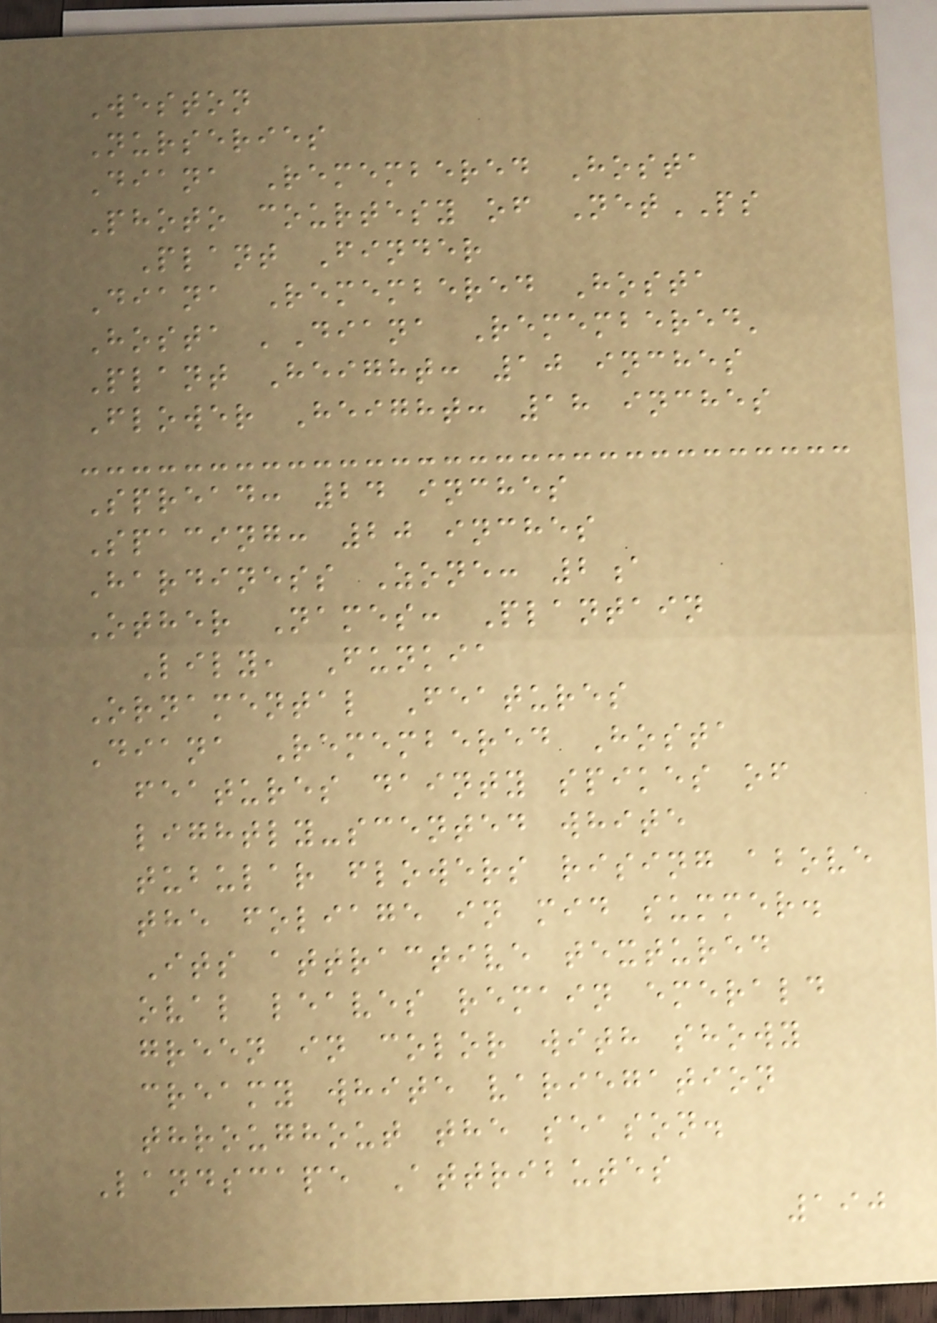Weston
Nurseries
Diana Remembered Hosta
Photo courtesy of NetPS
Plant Finder
Diana Remembered Hosta
Hosta 'Diana Remembered'
Plant Height: 10 inches
Flower Height: 18 inches
Spread: 24 inches
Spacing: 20 inches
Hardiness Zone: 2a
Other Names: Plantain
Lily, Funkia
Ornamental Features
Diana Remembered Hosta
features dainty spikes of
lightly-scented white
tubular flowers rising above
the foliage in mid summer.
Its attractive textured
oval leaves remain emerald
green in color with showy
creamy white variegation
throughout the season.
Landscape Attributes
190
